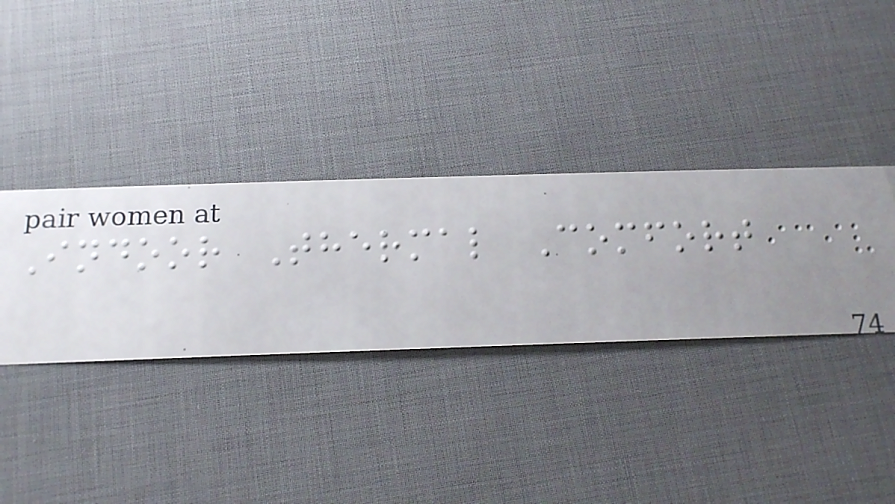Indoor Thermal Comfort
